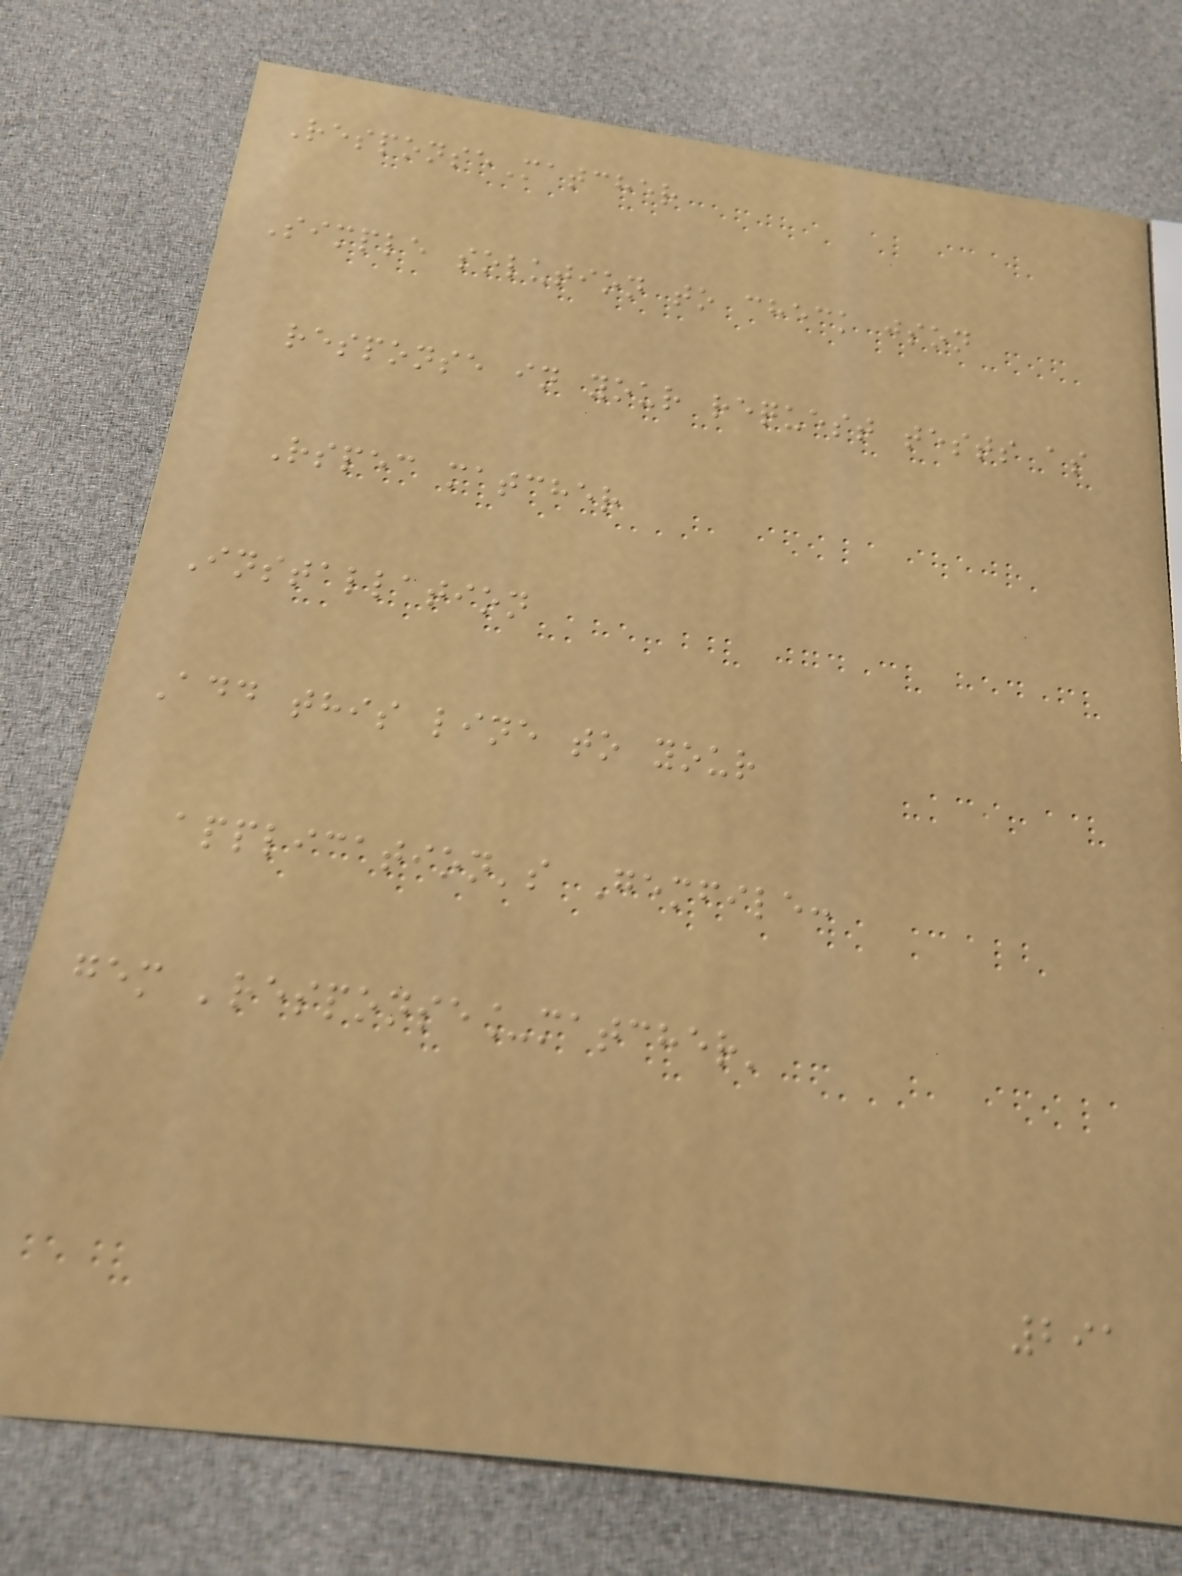ResponseMatcher
Simple solution to check json
response in your request tests as
Rspec matcher
Installation
Add this line to your
application's Gemfile:
gem 'response_matcher'
291
